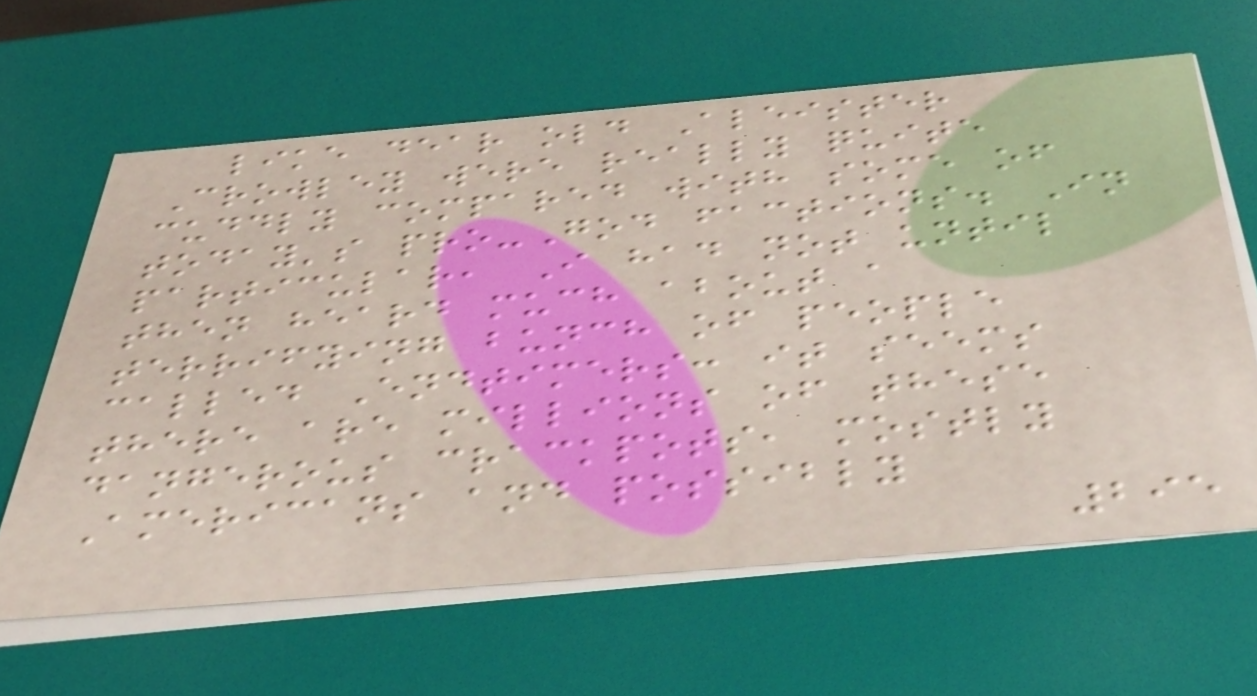like dear old Aleister
Crowley were really quite
cuddly compared with some of
today's pro-God factions. In
particular, I had not until
then heard much about a
terrifying bunch of people
called Endtimers: it seems
there are millions of these
dangerous crackpots, mostly
Americans and possibly
295
